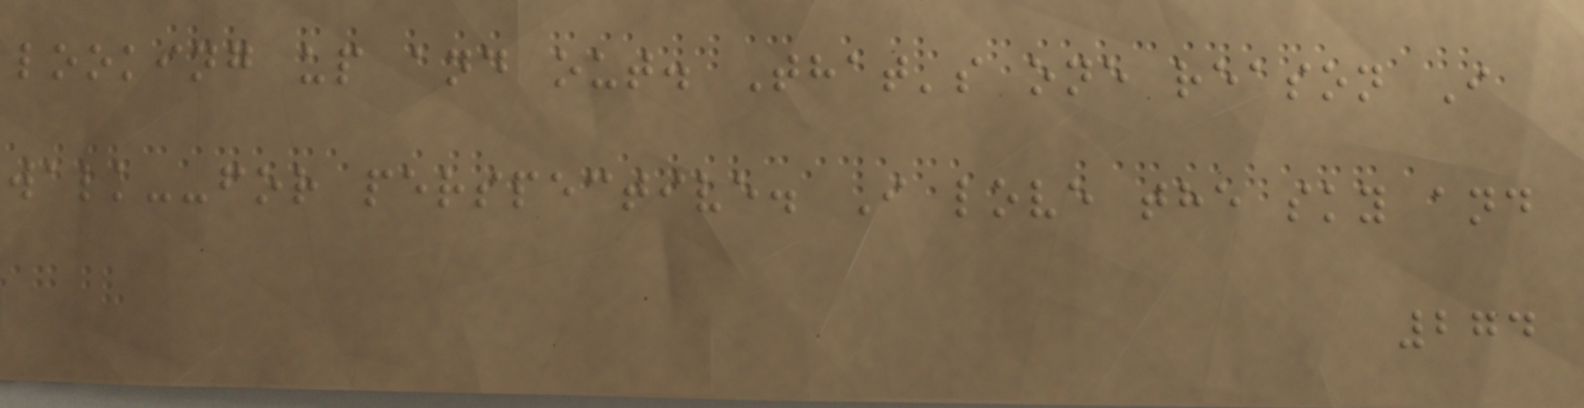looking up and out. That's one reason I
walk--for perspective. I love the sky and
274
